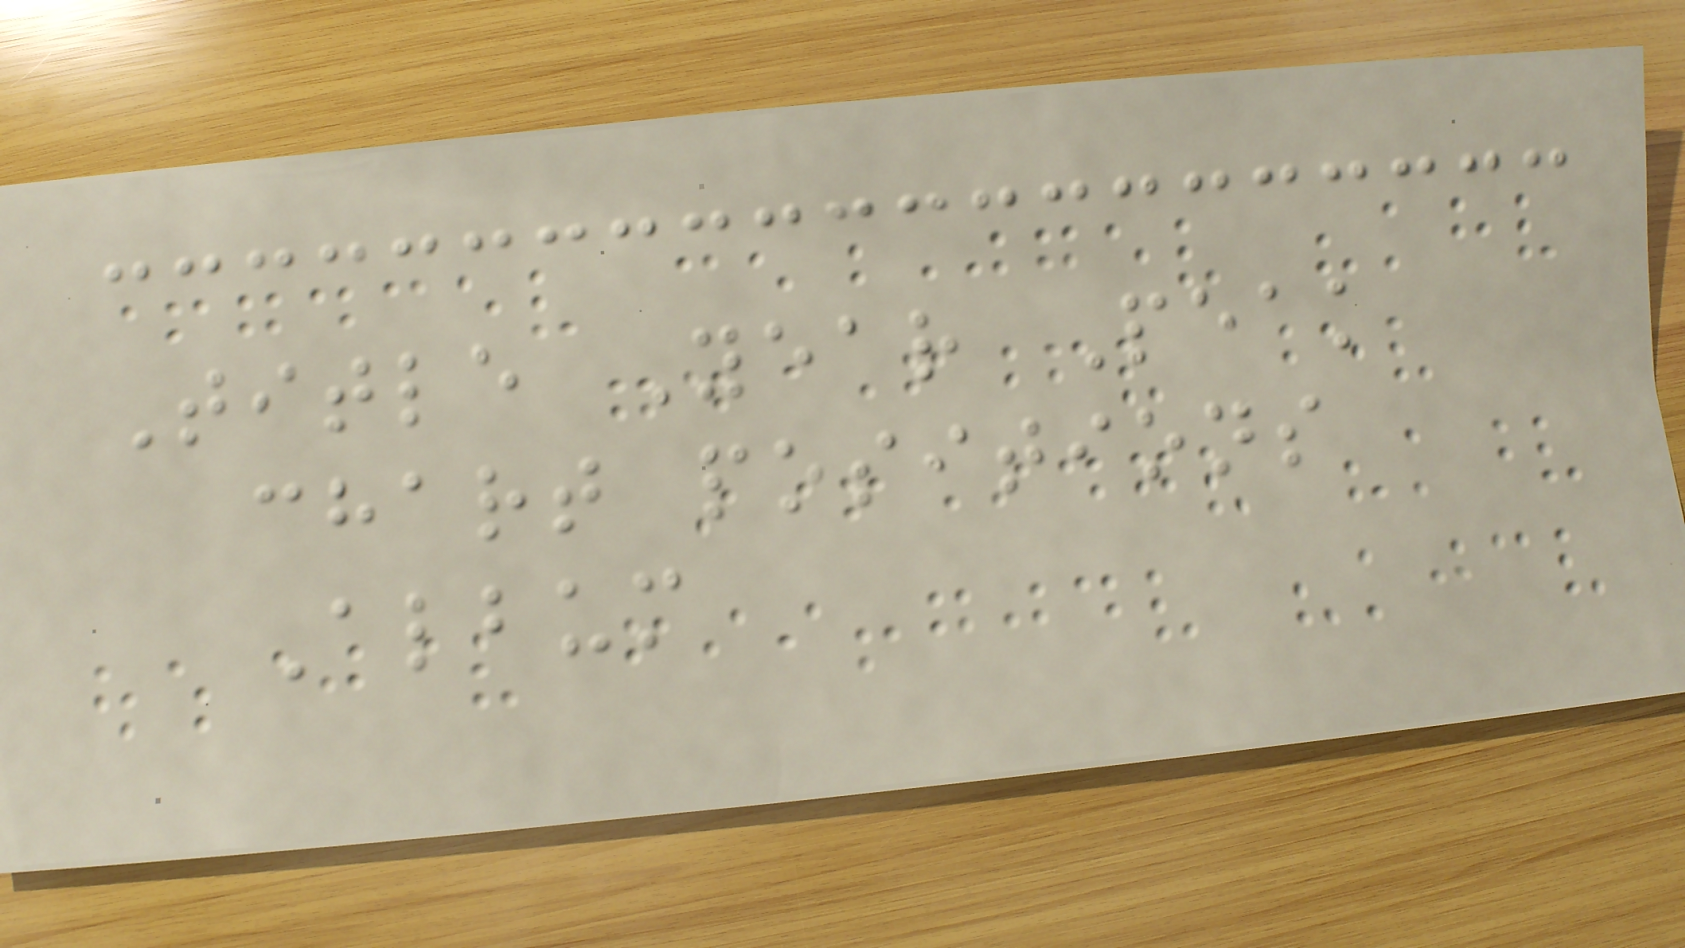Title Year Peak
chart positions
Album
